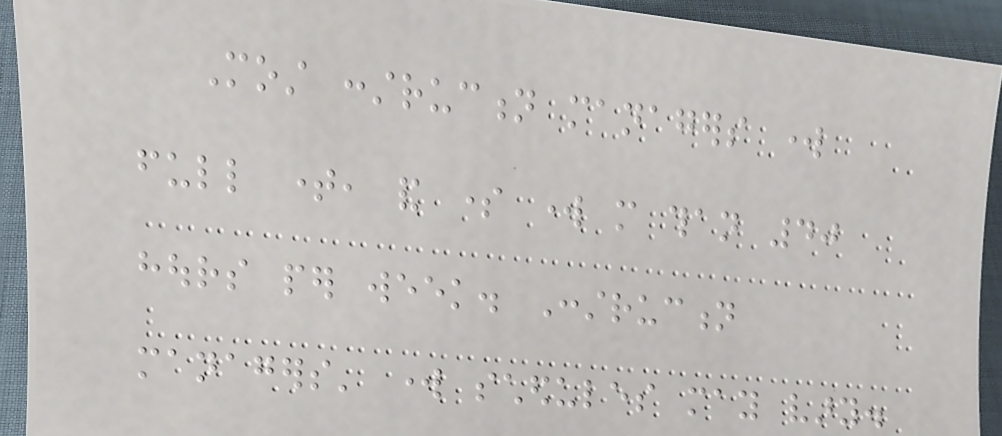Most construction managers work
full time, and some work more than 40
hours per week. Construction
managers' work schedules may vary.
